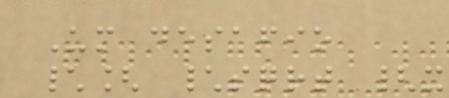Um desafio
\[ \sqrt {x
